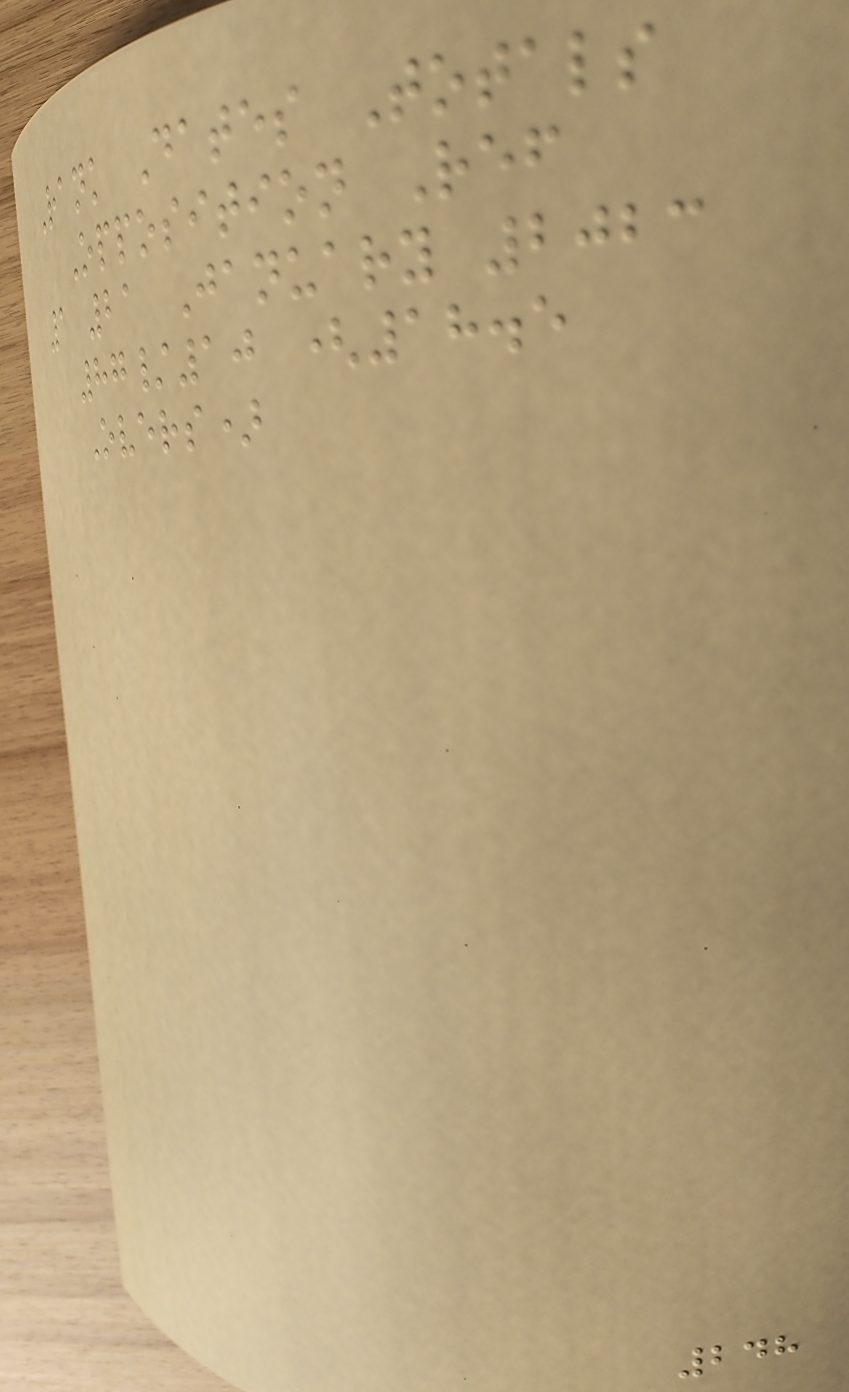Rank Dates Totals
Opposition Ref
1 21 January 2023
87/10 (18.5
Overs)
248
